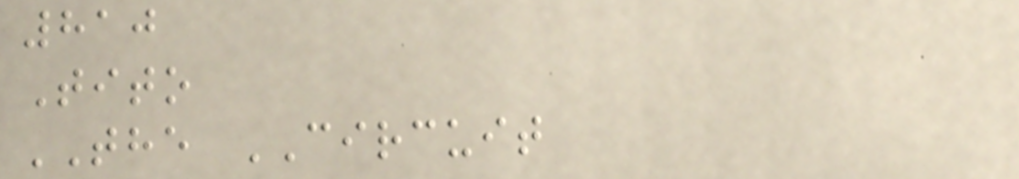810
Tito
THE CIRCUIT
